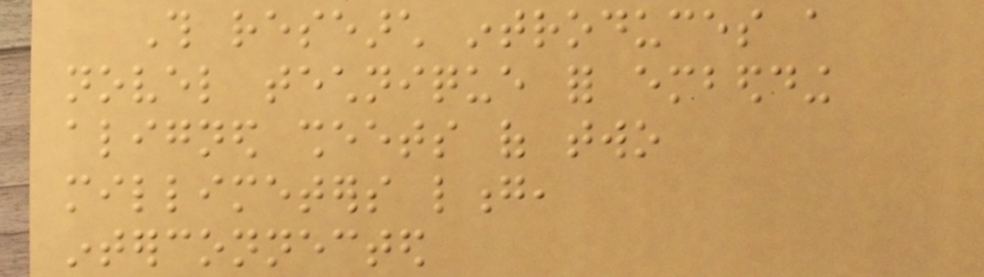This research introduces a
novel technique for embedding
aligned sheets of two
millimeters long,
interconnected
